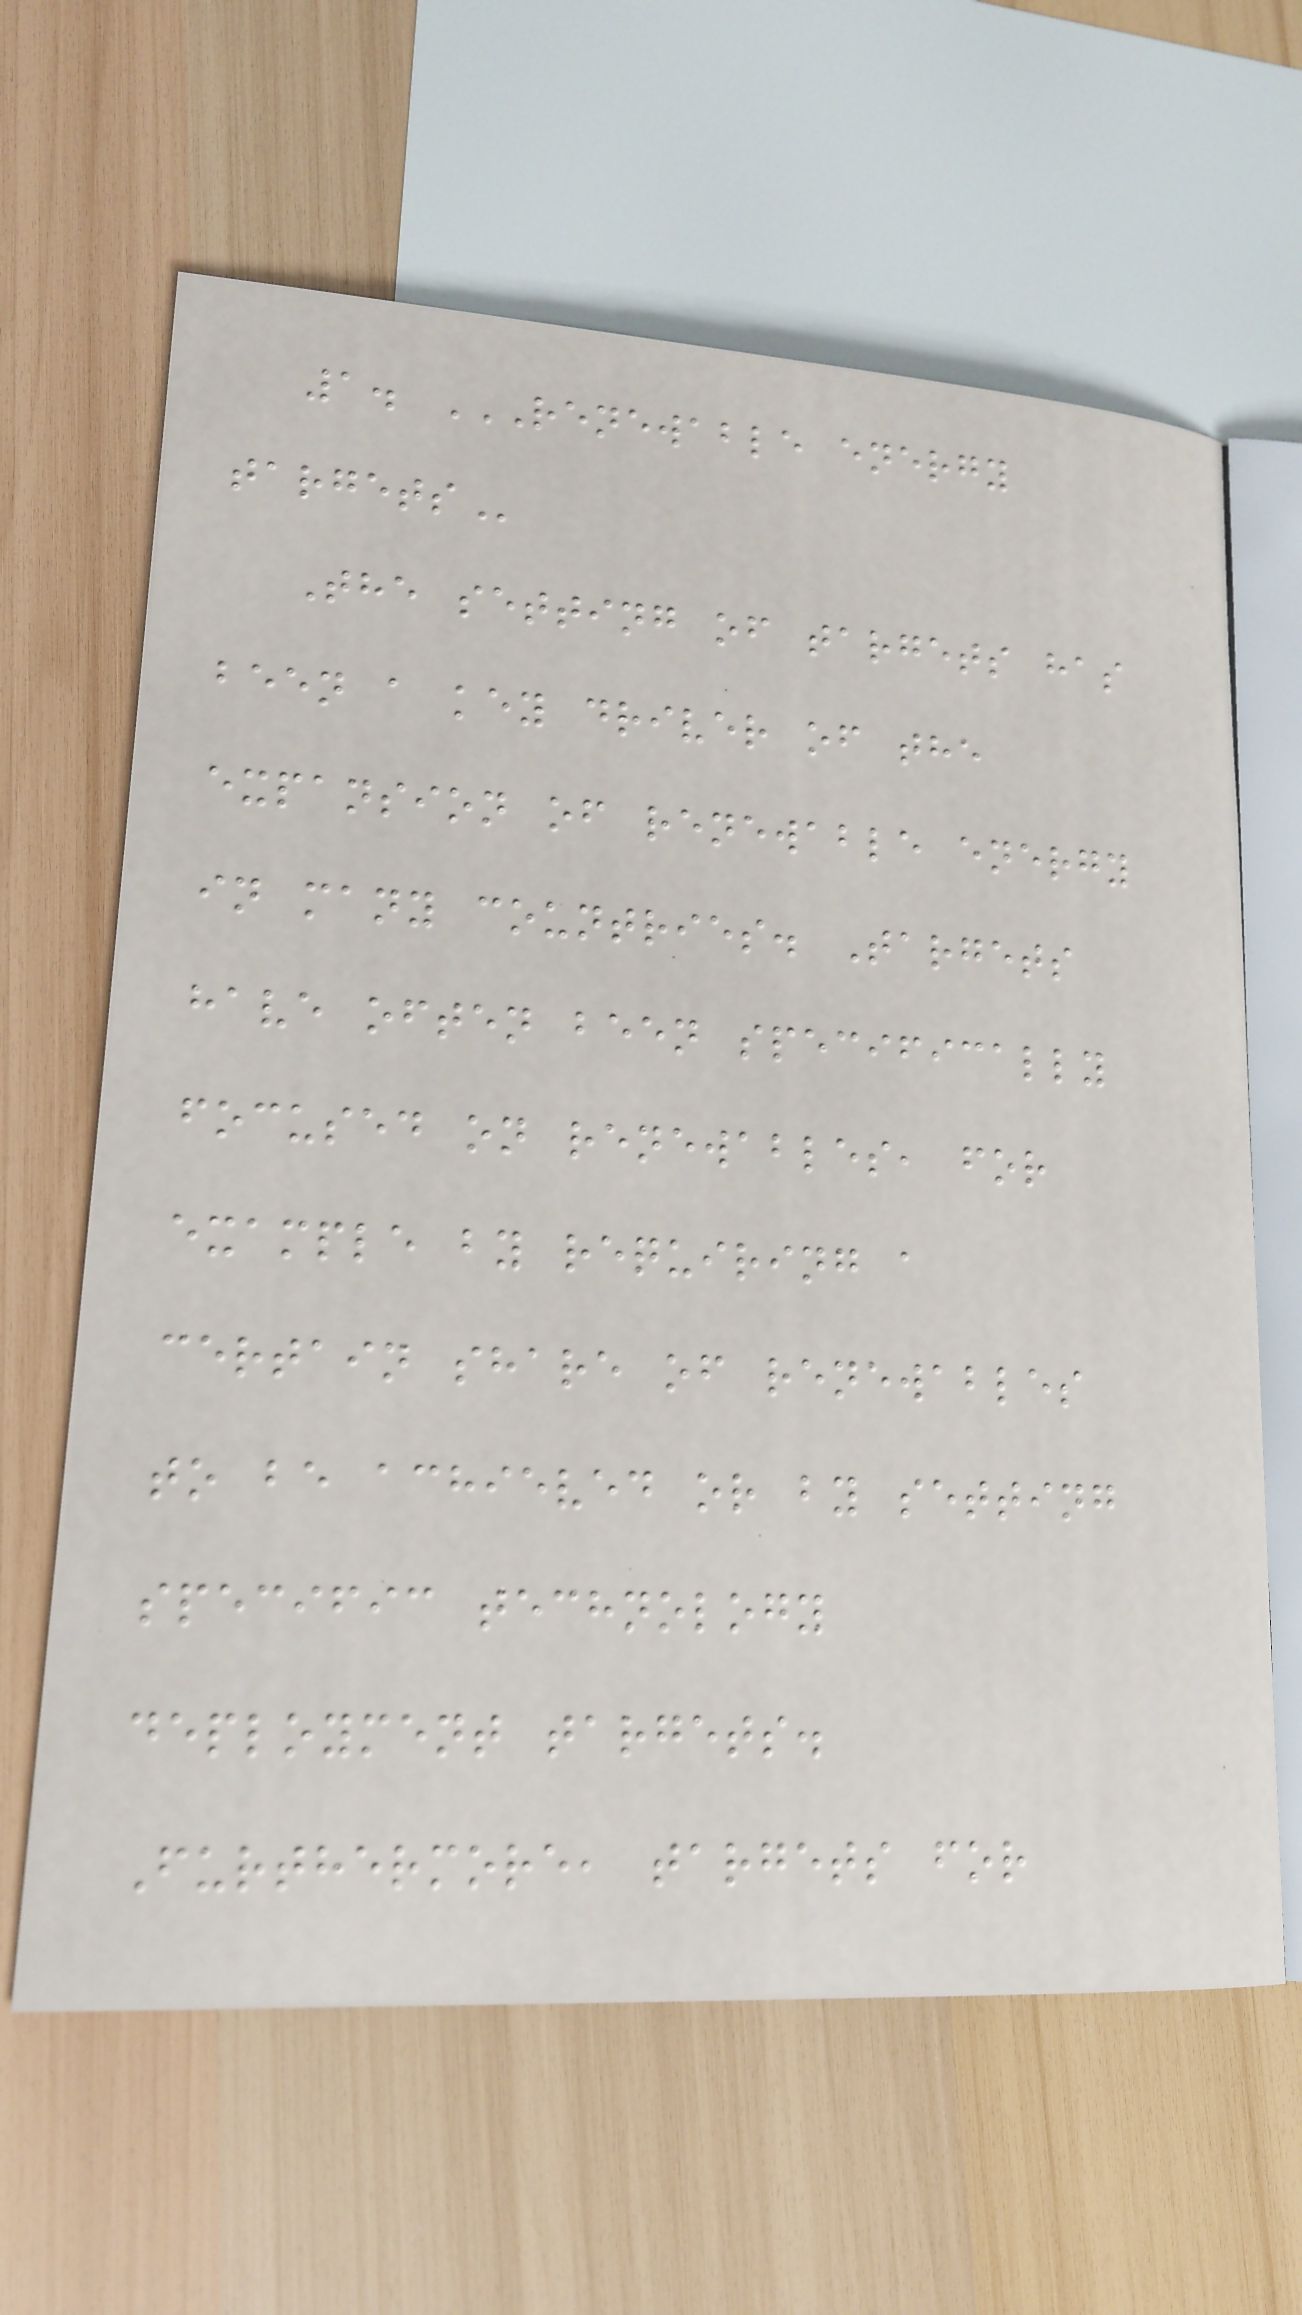1. RENEWABLE ENERGY
TARGETS
The setting of targets has
been a key driver of the
expansion of renewable energy
in many countries. Targets
have often been specifically
focused on renewables, for
example by requiring a
certain share of renewables
to be achieved or by setting
specific technology
deployment targets.
Furthermore, targets for
